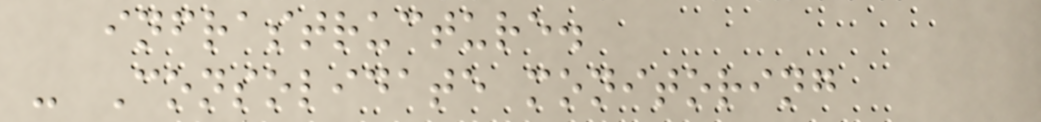infrastructure.
- Consolidate monitoring
